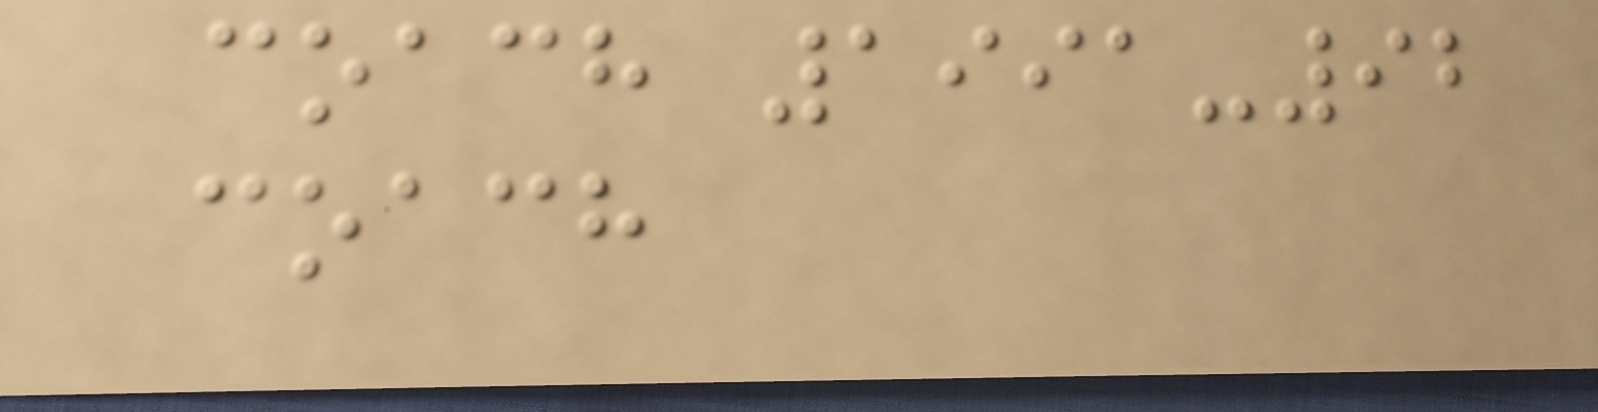coach 1991-92
coach
